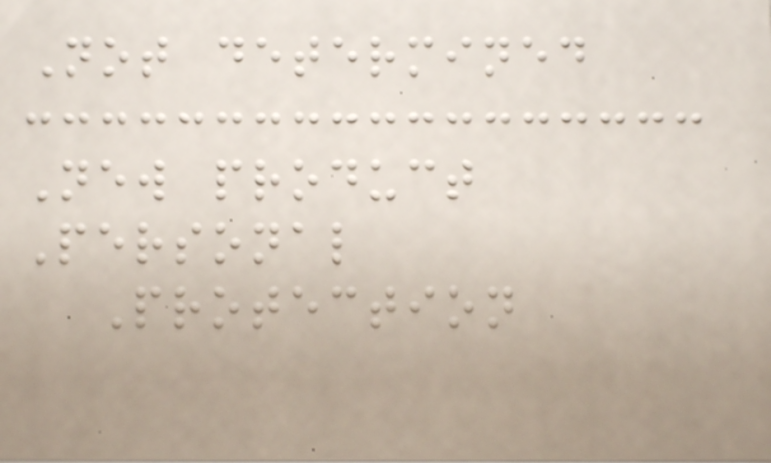Not determined
New product
Personal
Protection
